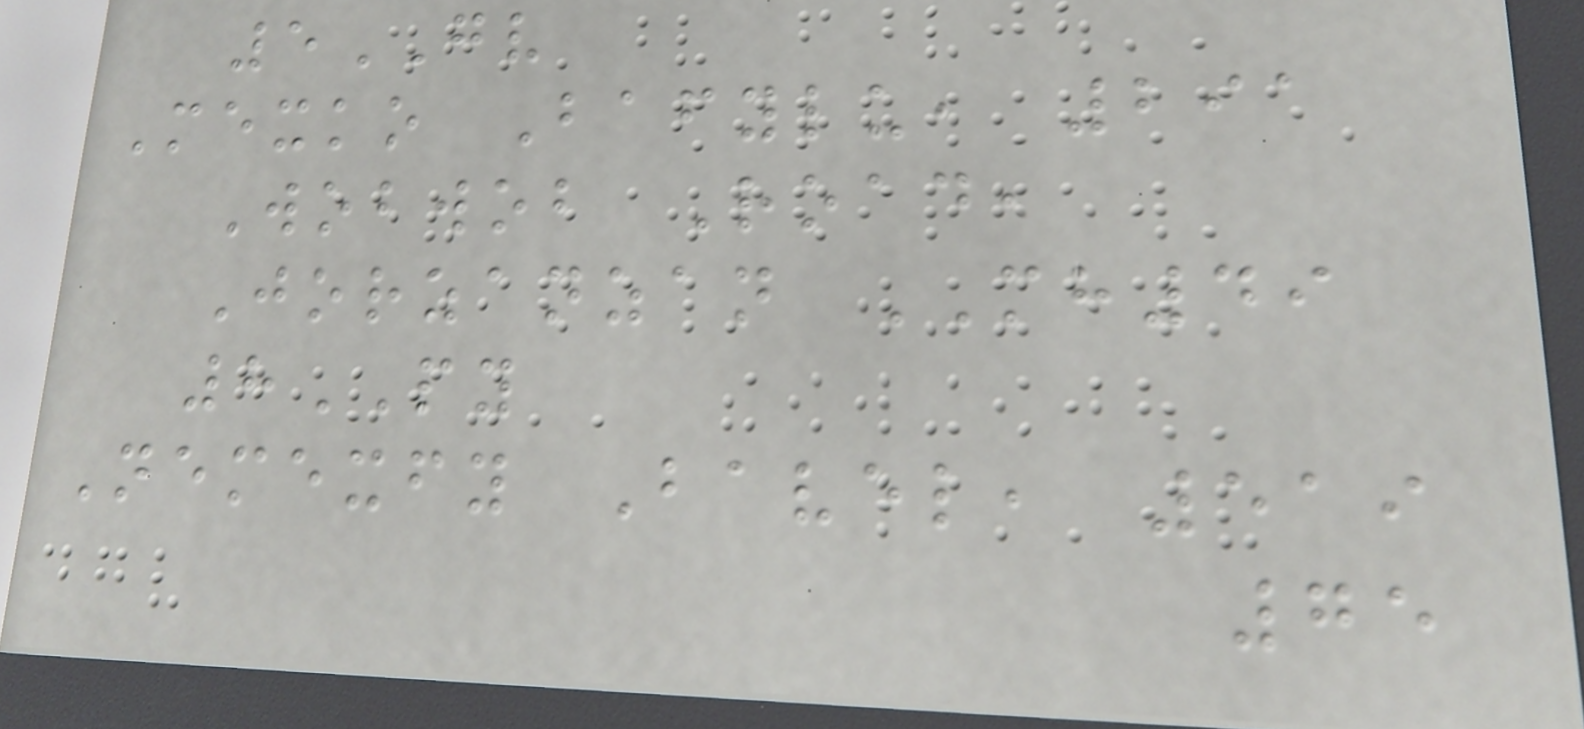5GV
Mexko Bafylu, 291
Wobwob Road,
Jorzanzan MH49
8PY
Nemexfy Bavel, 519
75
